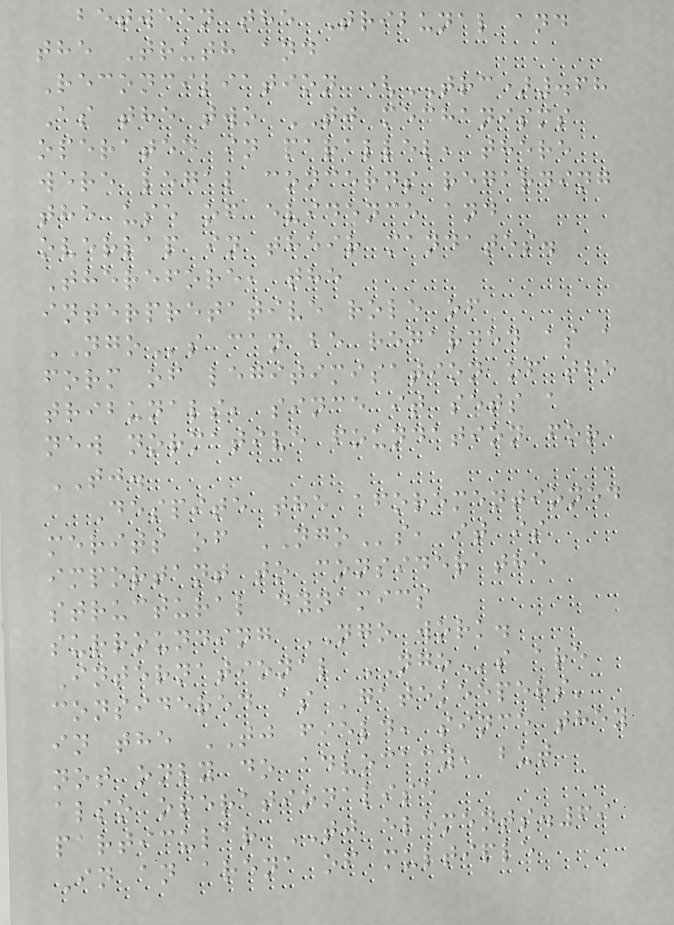between the Tribunal and
the Truth and
Reconciliation (TRC).68
As the two TJ mechanisms
operated in parallel, there
were legal concerns regarding
the use of evidence and
overlap in their mandates.
Therefore, the
interpretative role of
NGOs can be regarded as a
form of legitimisation of the
tribunals, since it sets a
new normative foundation for
TJ.
Despite the aforementioned
merits of NGOs, it is
important to consider the
structural dynamics
surrounding NGO work.
International NGOs are
considered as 'gatekeepers'
in the TJ field, since they
not only do advocacy, but
also operationalise
particular TJ elements.69
In an arena of multiple
